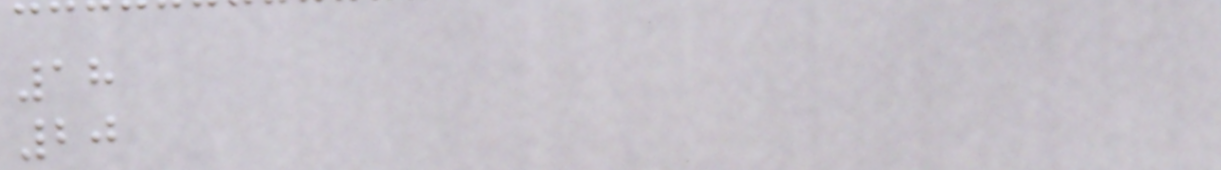18
20
